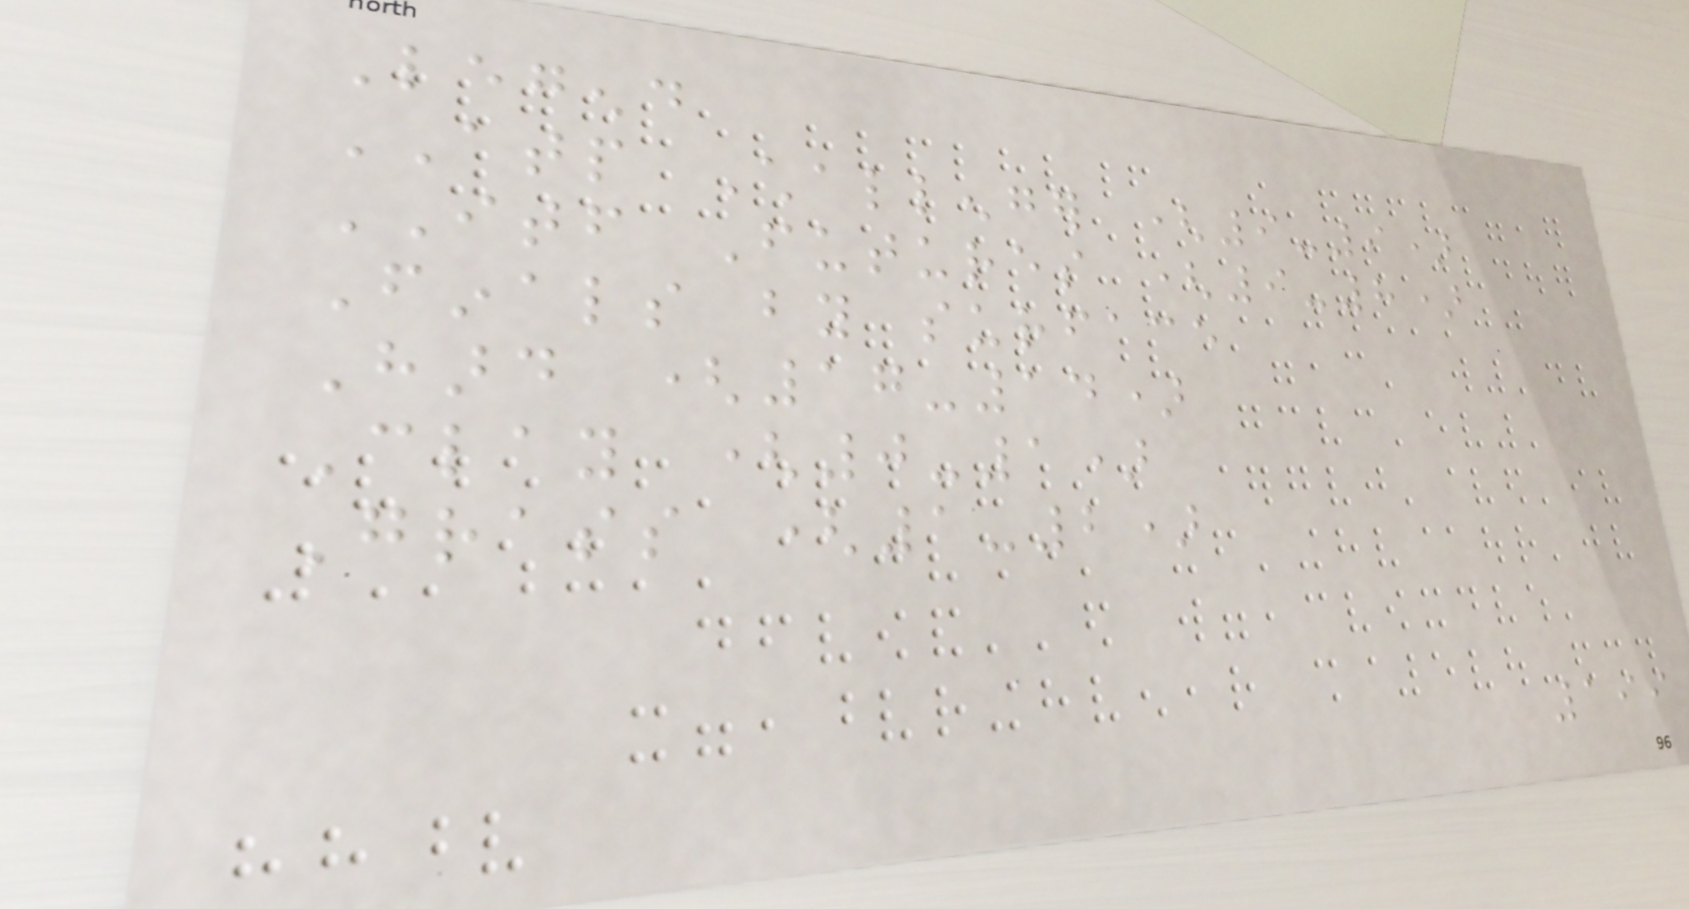Legend
ATP Challenger (9-9)
ITF Futures (9-8)
Finals by surface
Hard (17-14)
Clay (0-1)
Grass (1-2)
199
